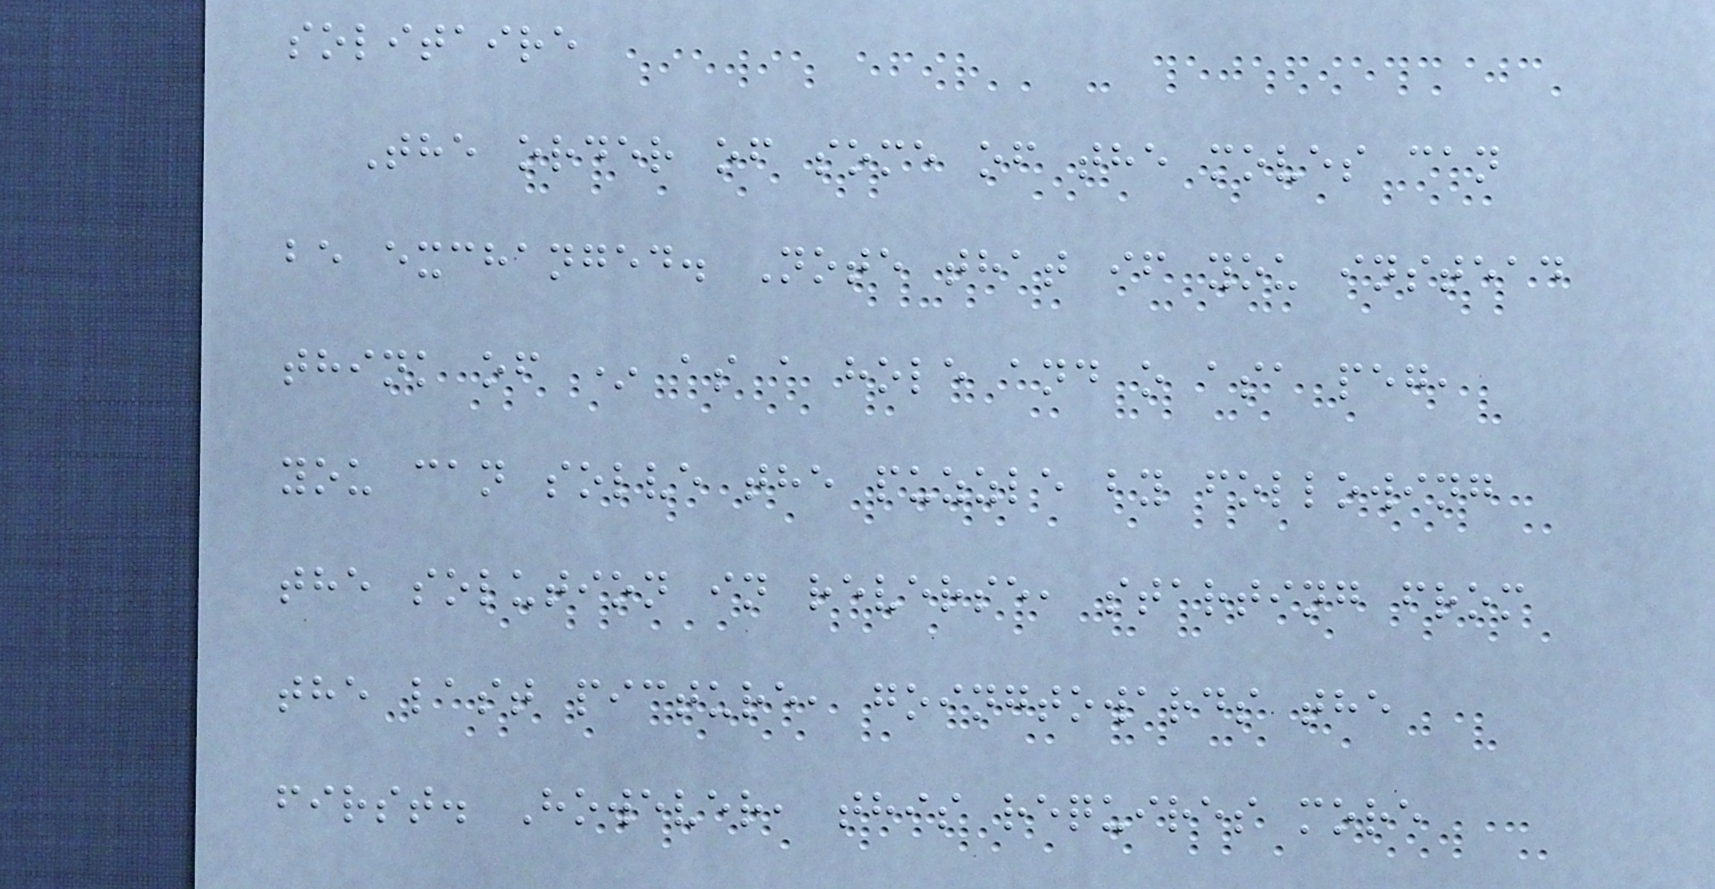solitaire
The order of some of the moves can
be exchanged. Note that if you instead
think of * as a hole and o asa peg,
you can solve the puzzle by following
the solution in reverse, starting from
the last picture, goingtowards the
first. However, this requires more
